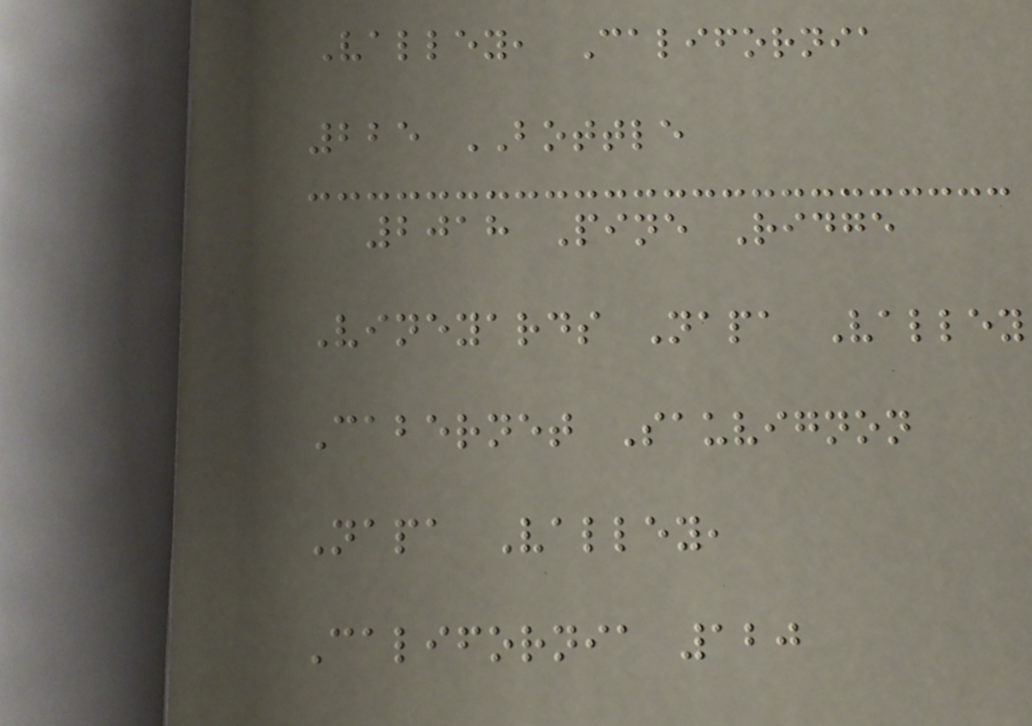Valley, California
225 BOTTLE
2018 Pine Ridge
Vineyards Napa Valley
Cabernet Sauvignon
Napa Valley,
California 120
